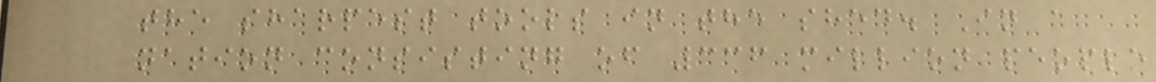the sharpest tools in the shed. In a
nation consisting of 336 million people
